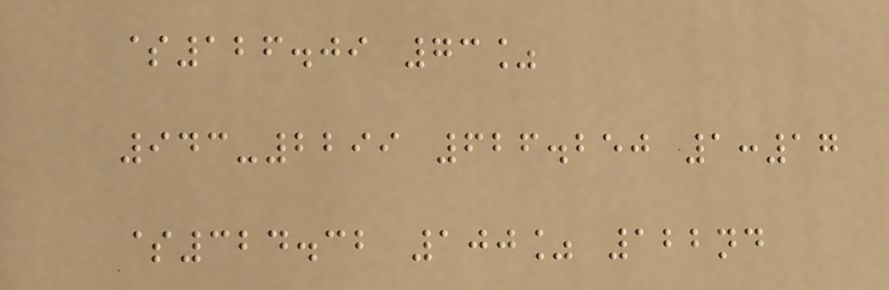$126.09 73%
943-2299 626.250 1:17
$324.32 100% 122nd
